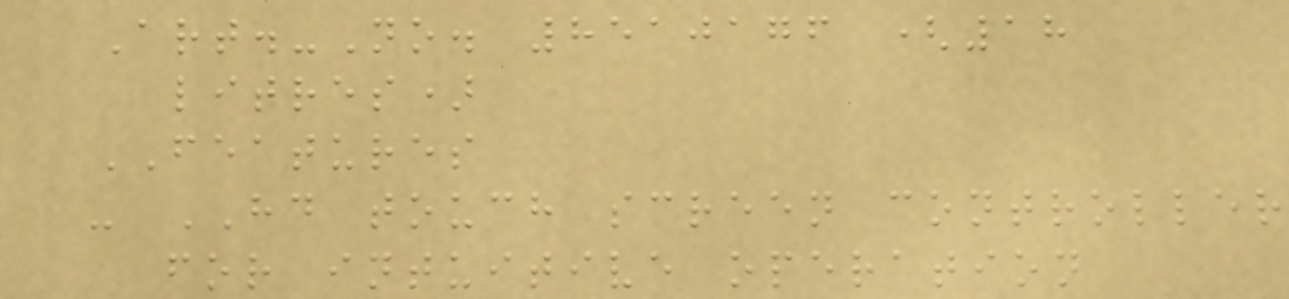Art.-No. 8510176 (18
litres)
FEATURES
- HD touch screen controller
for intuitive operation
